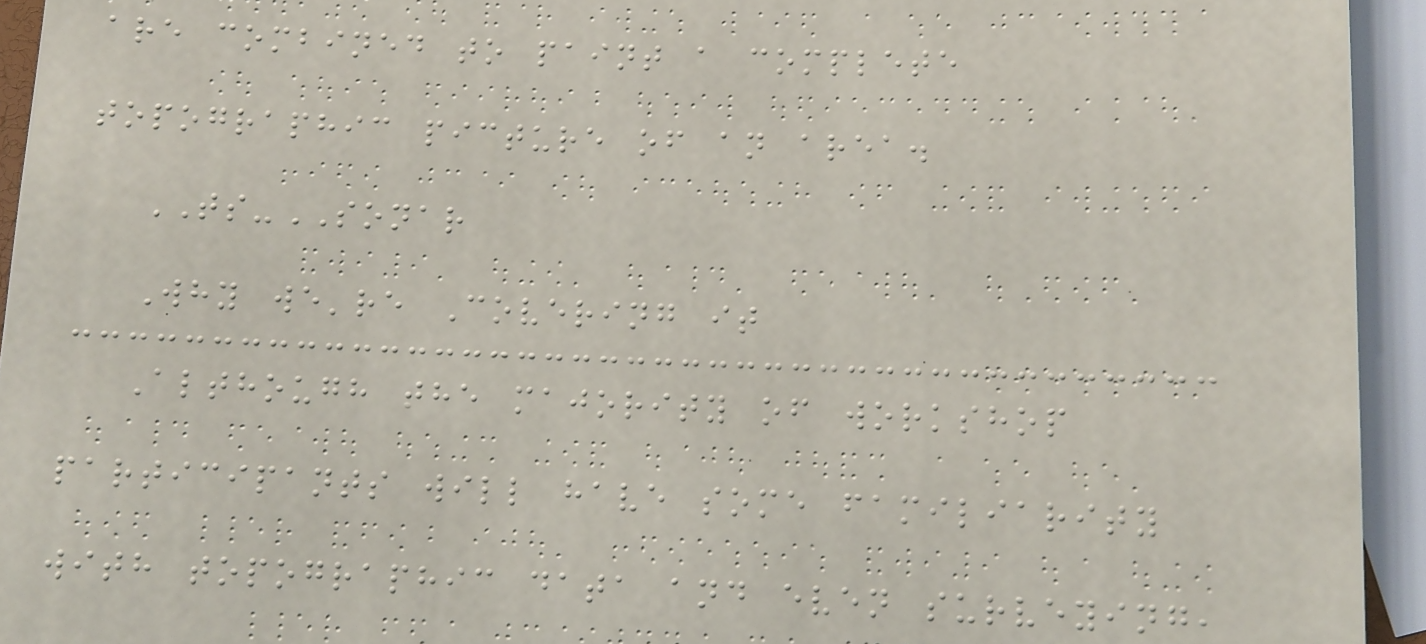are combined to paint a complete
topographic picture of an area.
TS-SONAR
Why we're Covering it
Although the majority of workshop
participants will have some familiarity
with topographic data and even surveying,
